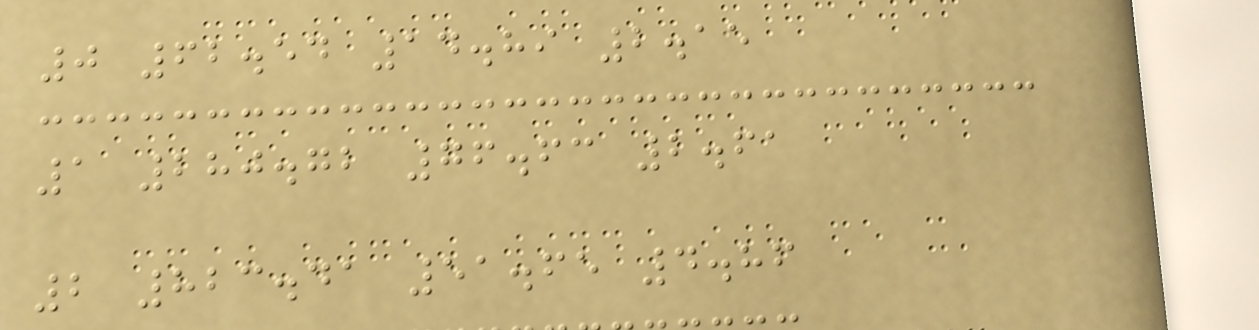0 62.54 14.89 2.15
1 280.72 76.63 2.61
2 823.41 51.65 4.86
